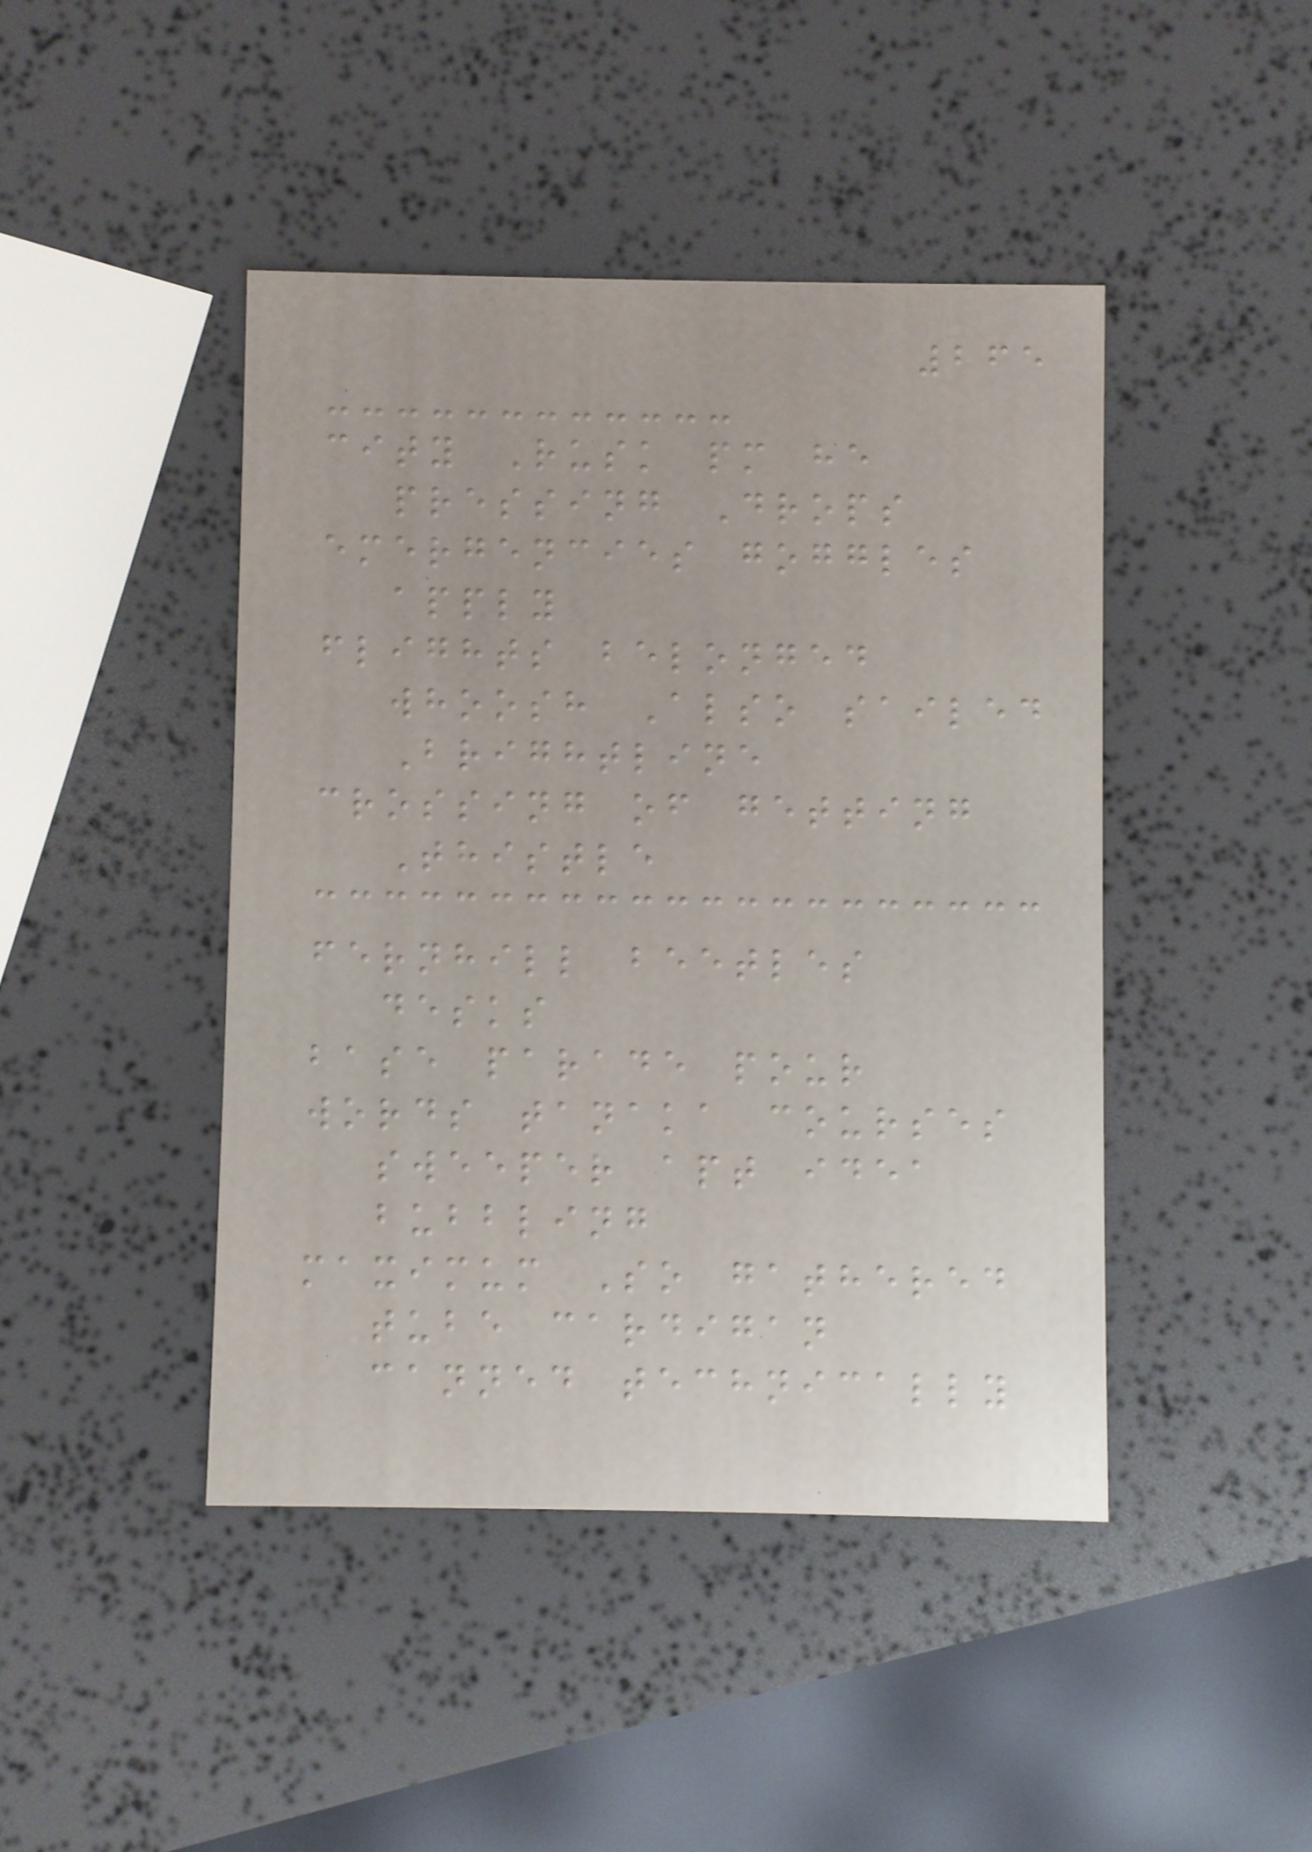265
city Rusk pm he
pressing Drops
emergencies goggles
apply
flights belonged
whoosh Also sailed
Brightline
crossing of getting
Thistle
fernhill beetles
desks
base parade pour
words tanaka courses
sweeper apt idea
bubbling
maximum So gathered
tube cardigan
canned technically
